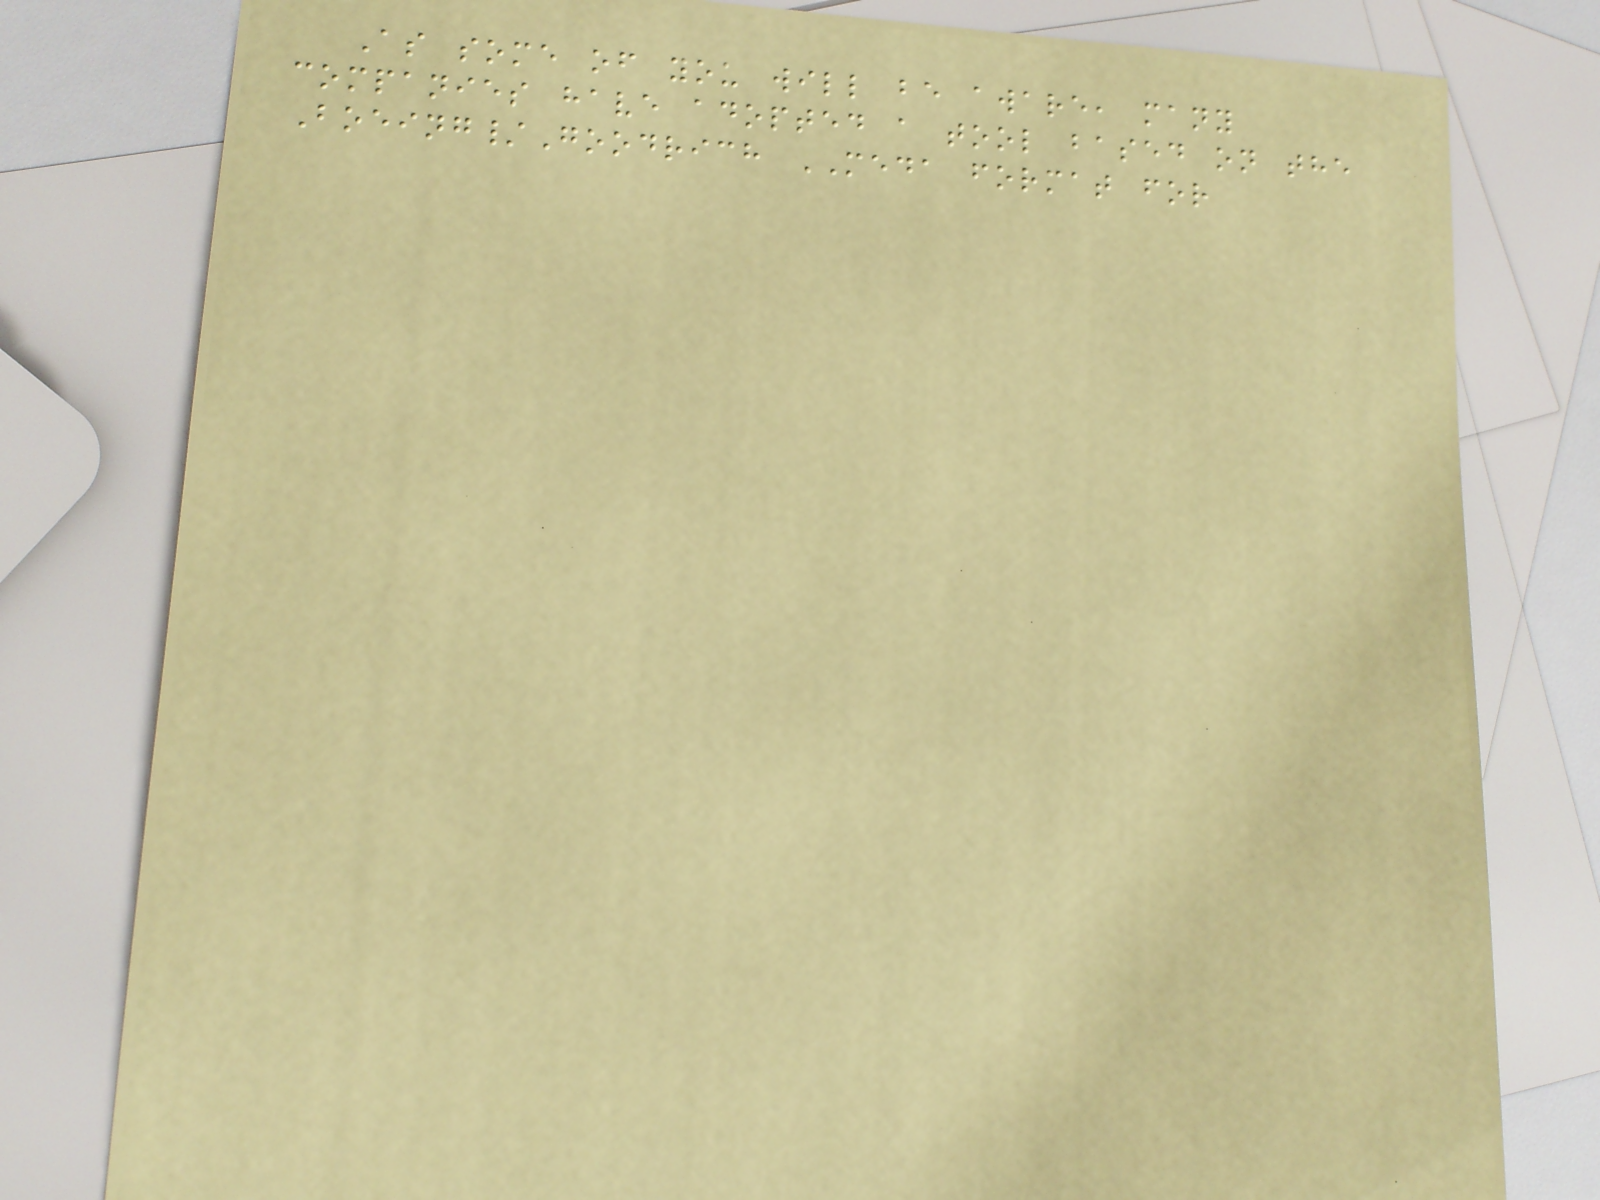As some of you will be aware, many
companies have adopted a tool based on the
Boeing/Goodrich MEDA format for
